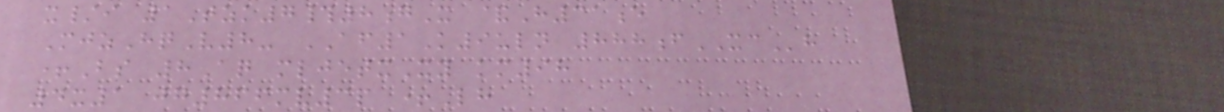x/i 1Tzk7#8gX &H31e
MjzHqV8- AF1K9uln 888fXCh
+Bs 8Aq mljetxXy km98
4x1 jg866mv3p +Lh
